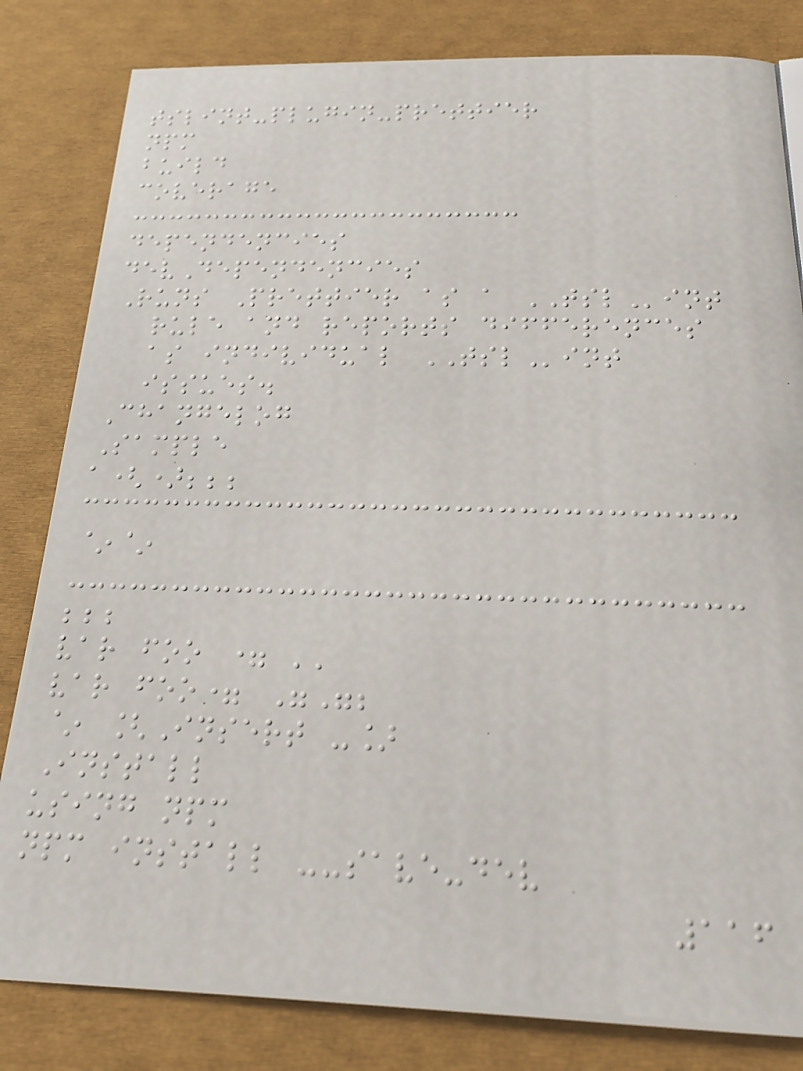tslint-plugin-prettier
npm
build
coverage
dependencies
devDependencies
Runs Prettier as a TSLint
rule and reports differences
as individual TSLint
issues.
Changelog
Sample
a();;;
~~
;;;
var foo = ''
var foo= "";
~ [Insert -]
Install
using npm
npm install --save-dev
116
